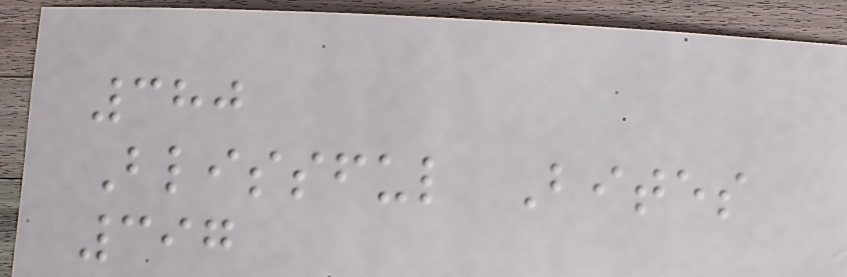380
Blissful Bites
397
